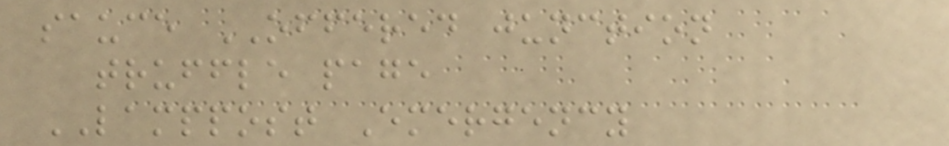sauce OFFERED junction
truffle page
LAMPPOST Emergency
